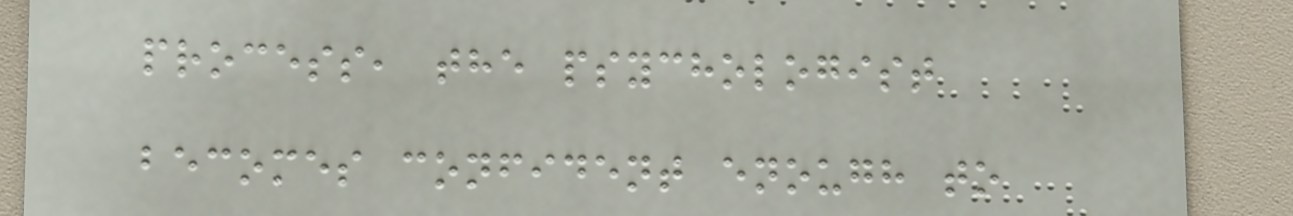process, the psychologist
becomes confident enough to
